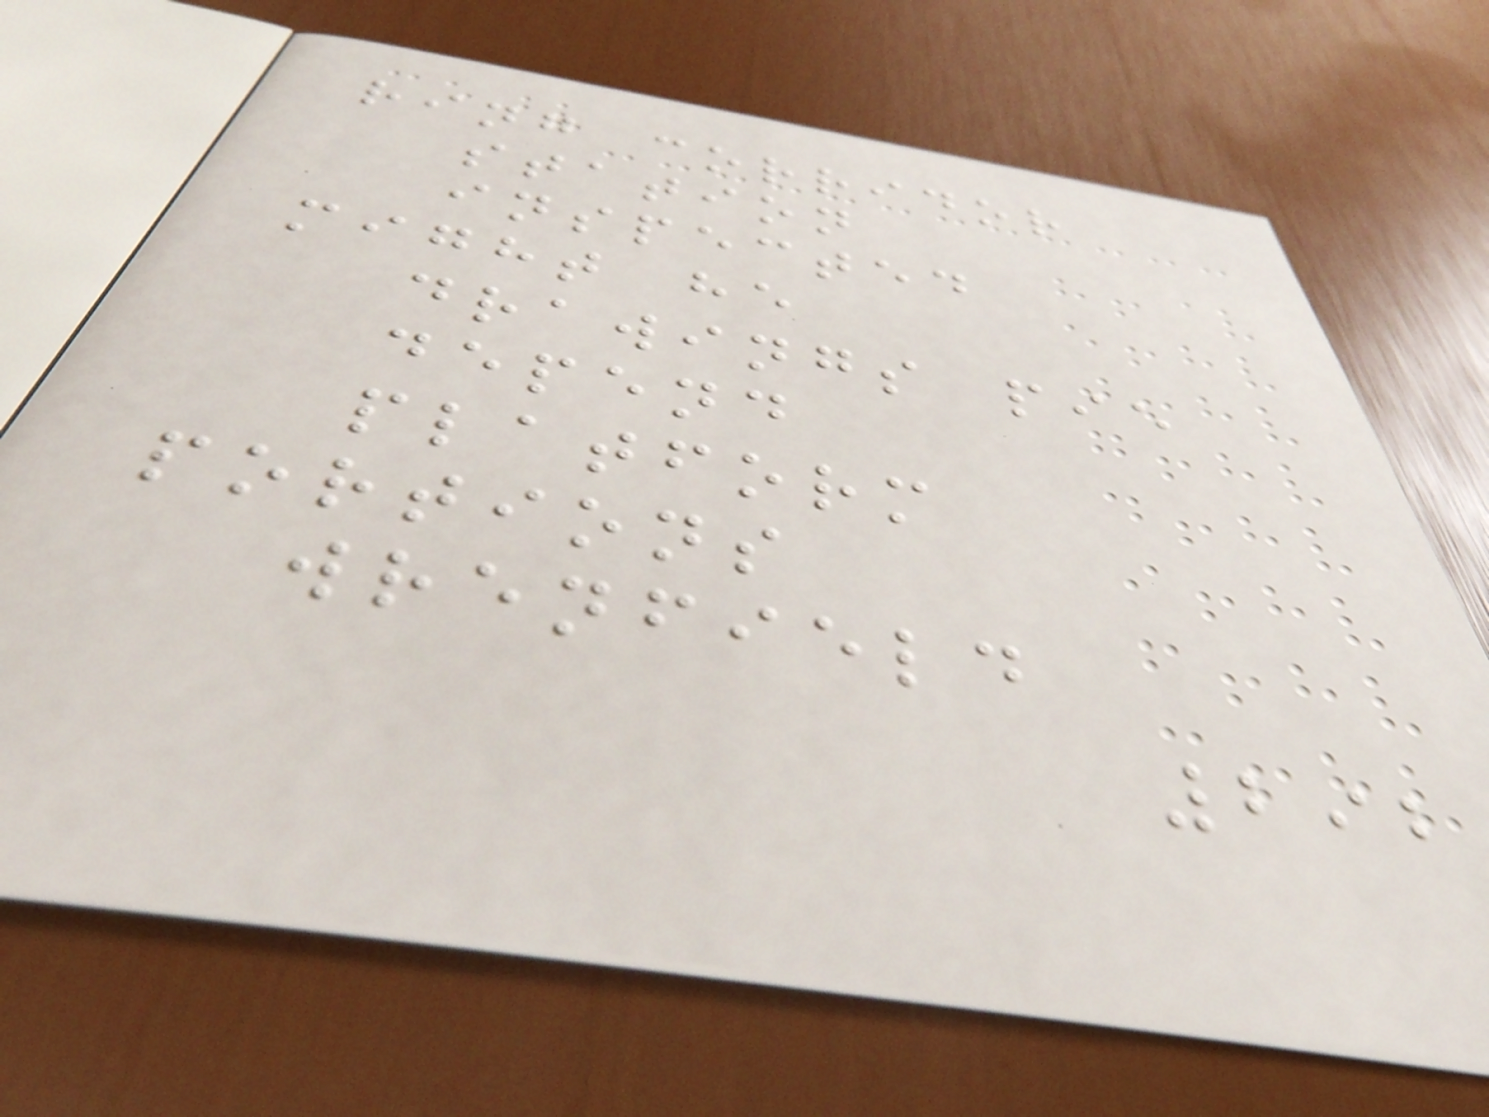ring corridor
station
inspected
might he
drawings pie
depend
platform
portions
wrenfield
292
